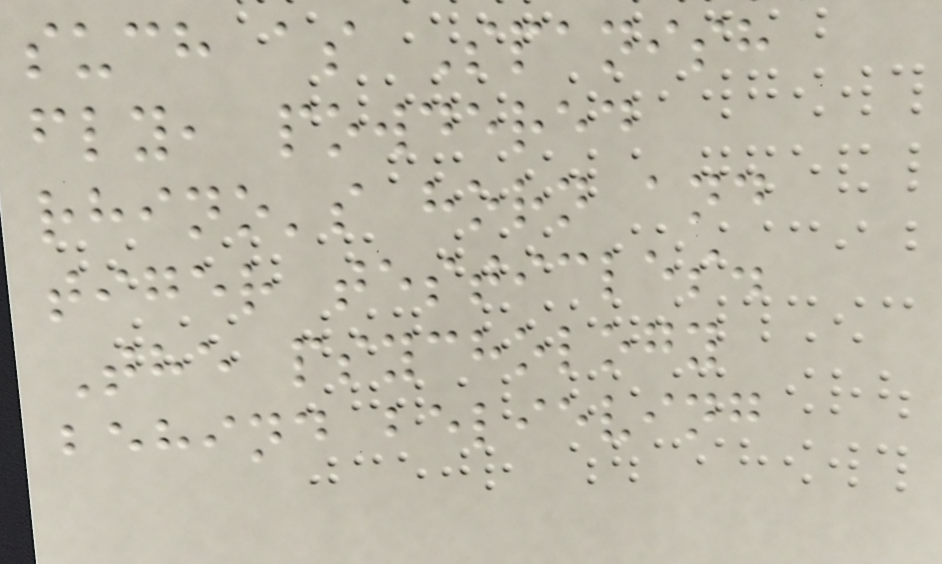such as Spanish
fly, powdered
rhino's horn and
tiger testicles.
The psychology
behind believing
